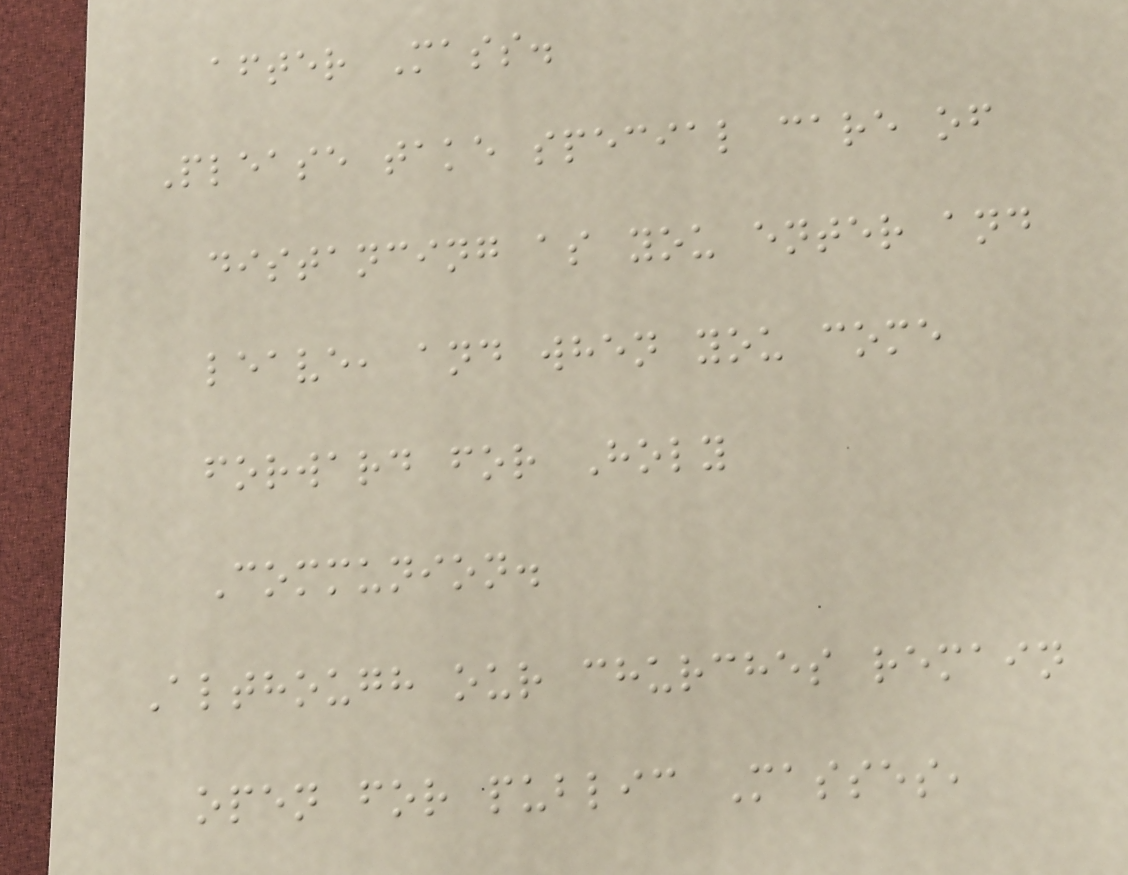after Mass.
Please take special care of
distancing as you enter and
leave, and when you come
forward for Holy
Communion.
Although our churches remain
open for public Masses,
